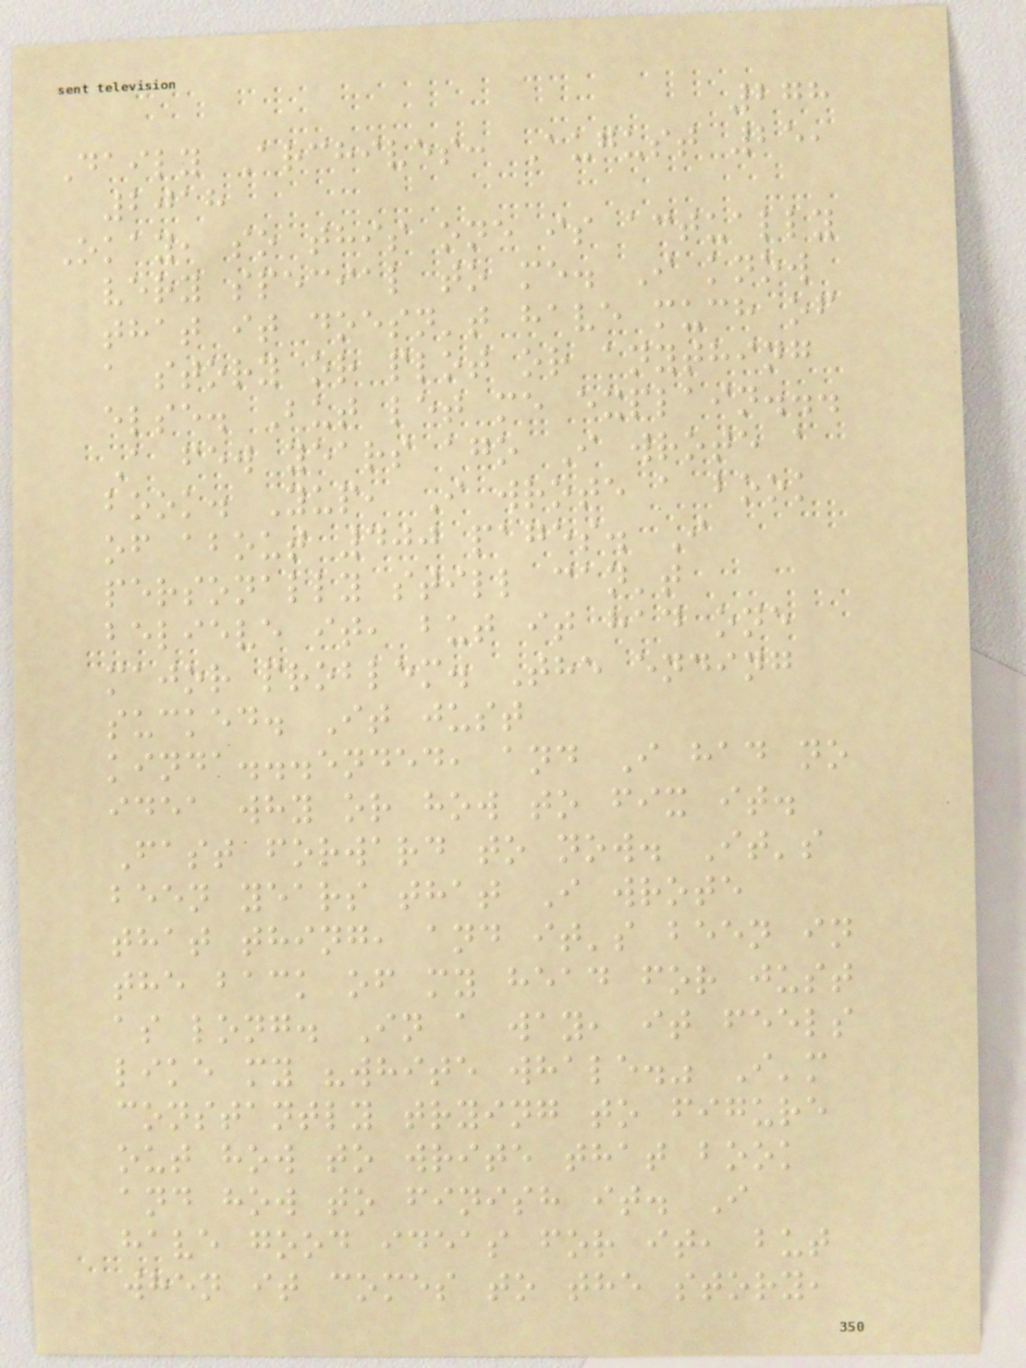278
Daily Archives: August 25,
2018
Okay, so this one is actually
very special to me. I know
that it doesn't have much of
a story or plot or anything
else. But let me explain...
A few years ago I wrote a
book. Yup, I wrote a book
of about 400 pages. I
personally still can't
believe it, but it had one
major problem. The ending
sucked. It just
kinda...ended, and I had no
idea why or how to fix it.
Fast forward to now. It's
been years that I wrote
that thing, and it's been in
the back of my head for just
as long. In a way, it feels
like my "white whale." I'm
constantly trying to figure
out how to write that book
and how to finish it. I
have good ideas for it, but
when it comes to the story,
